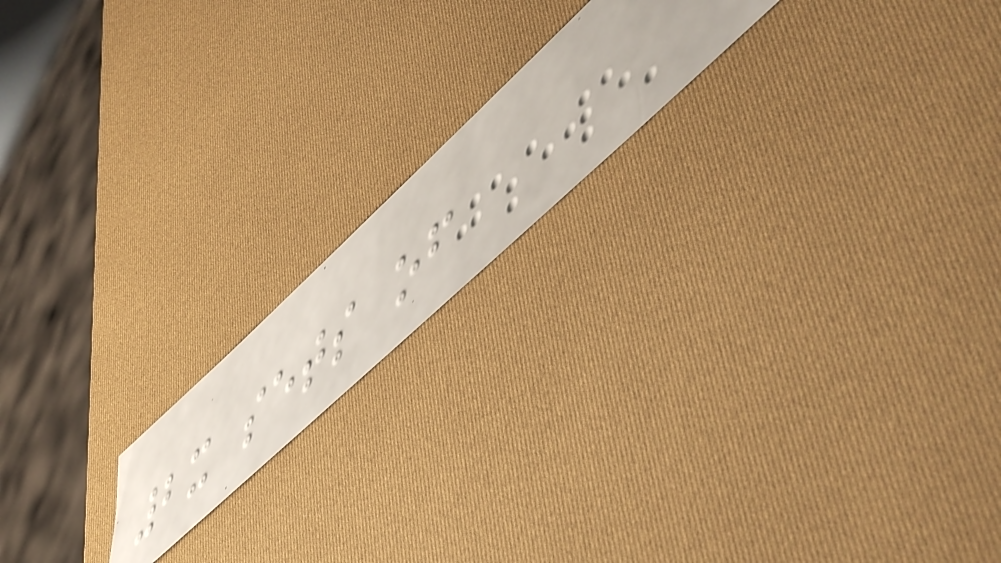2x sets of
